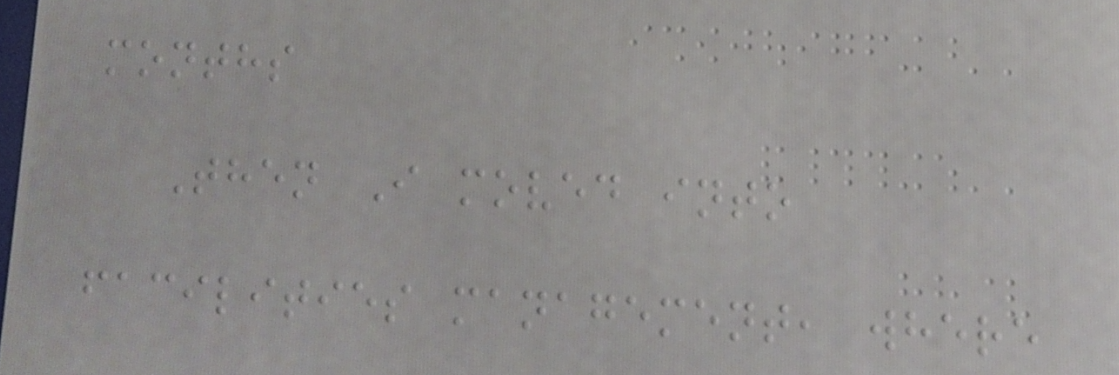months
Then I moved into
facilities management, where
